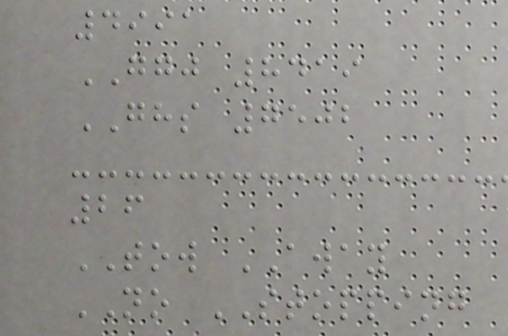4991
GGJ 8419
GHS 7502
26
TOW AWAY
NO STOPPING
